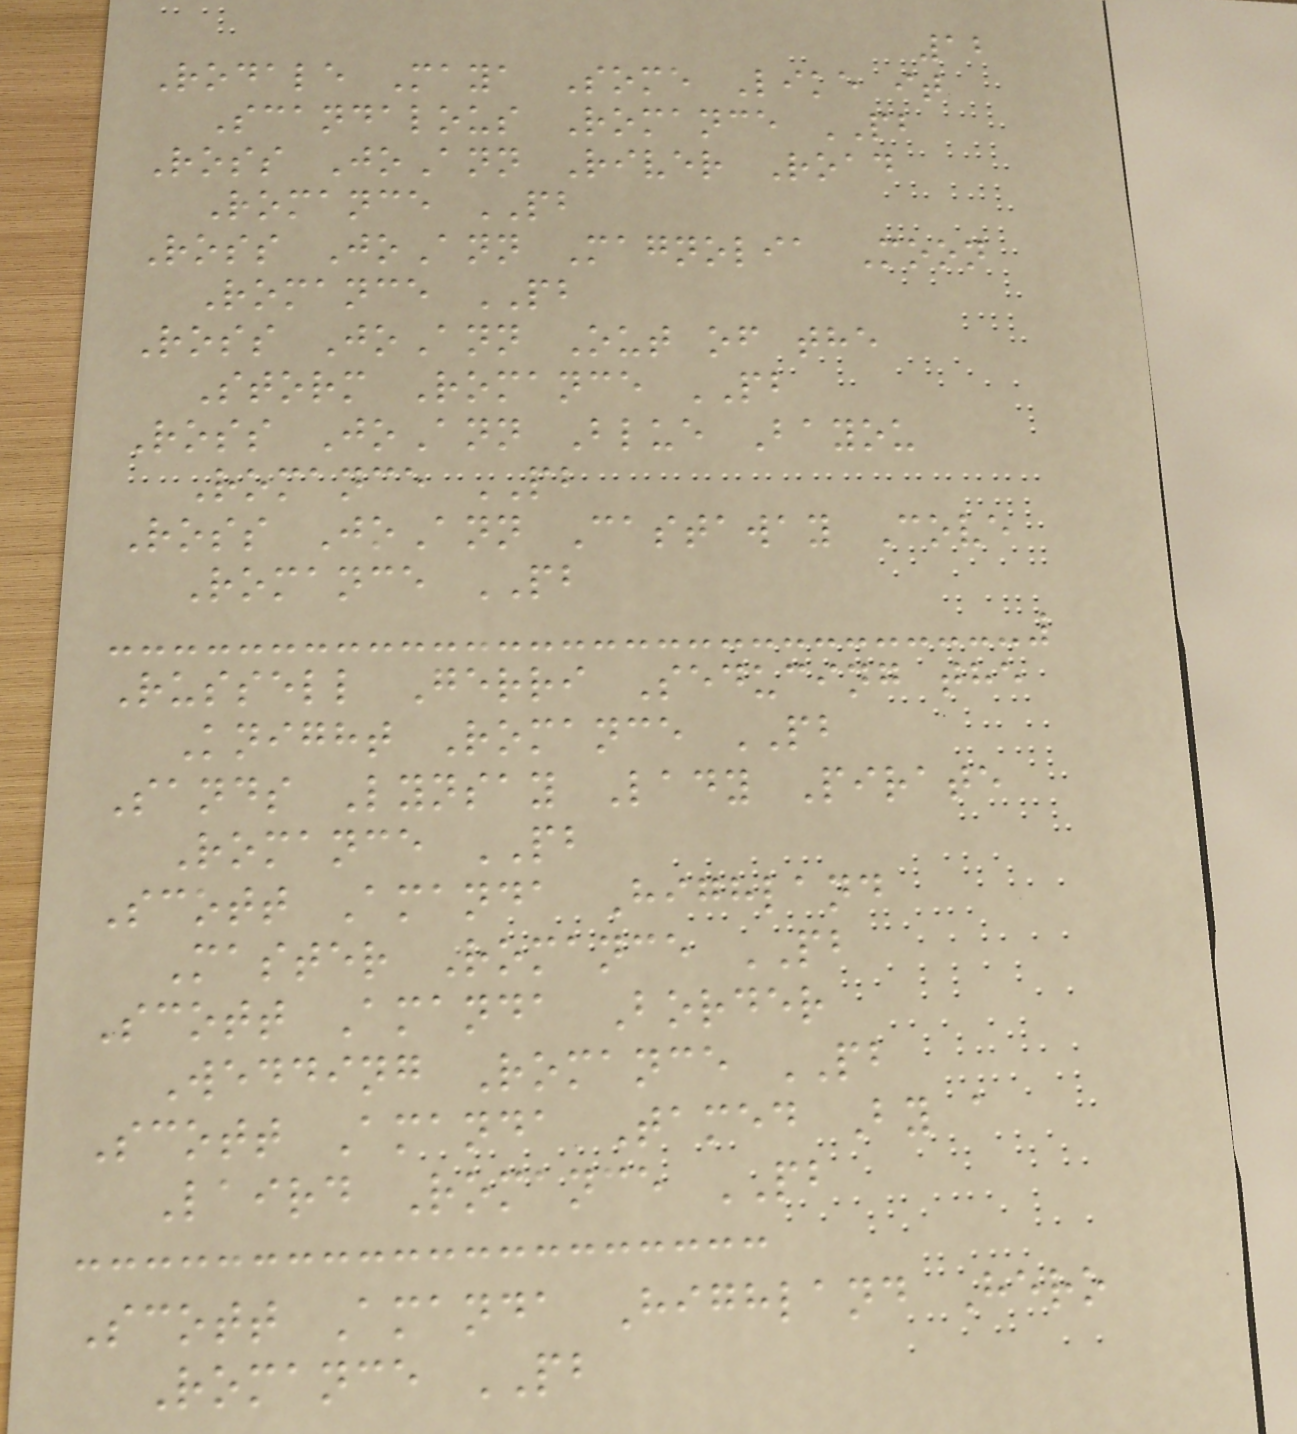12
Rodale Maya Some Like it
Scandalous Romance PB
Ross JoAnn River Road
Romance PB
Ross JoAnn Magnolia Moon
Romance PB
Ross JoAnn Out of the
Storm Romance PB
Ross JoAnn Blue Bayou
Romance PB
Ross JoAnn Castaway Cove
Romance PB
Russell Gerri Seducing the
Knight Romance PB
Sands Lynsay Lady Pirate
Romance PB
Scott Amanda Highland
Master Romance PB
Scott Amanda Border
Wedding Romance PB
Scott Amanda Tamed By a
Laird Romance PB
Scott Amanda Highland Hero
Romance PB
